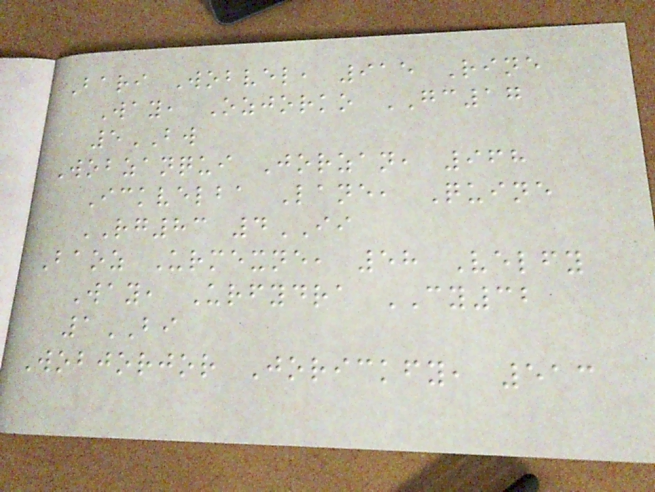Bari Wobvel, 915 Rine
Way, Ozjorko GC17
5BW
Wobzanqui Jorzan, 968
Ickvelba Lane, Quine
RG83 4II
Baoz Urmexne, 58 Velfy
Way, Urfydra CY32
1BI
Wobjorjor Jorickfy, 513
